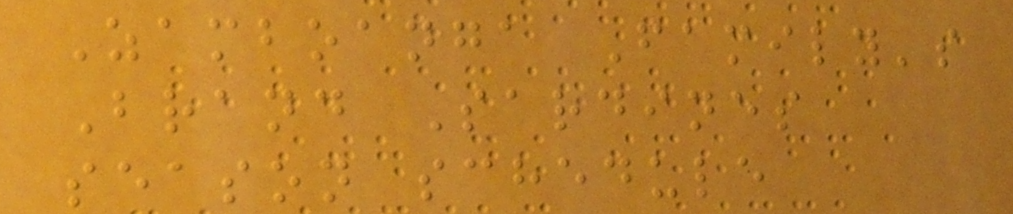Zamboanga Family's
Brand Sardines
season schedule
